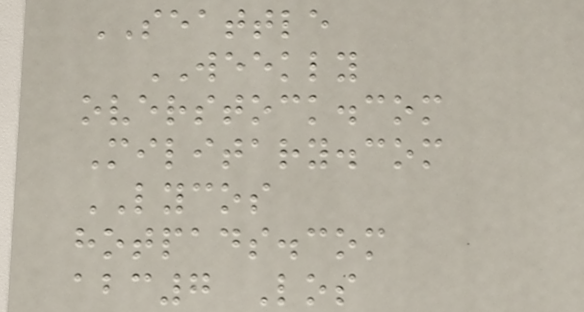SEATTLE
WEEKLY
overstock.com
Military.com
LYCOS
hotpads.com
abc7 Los
